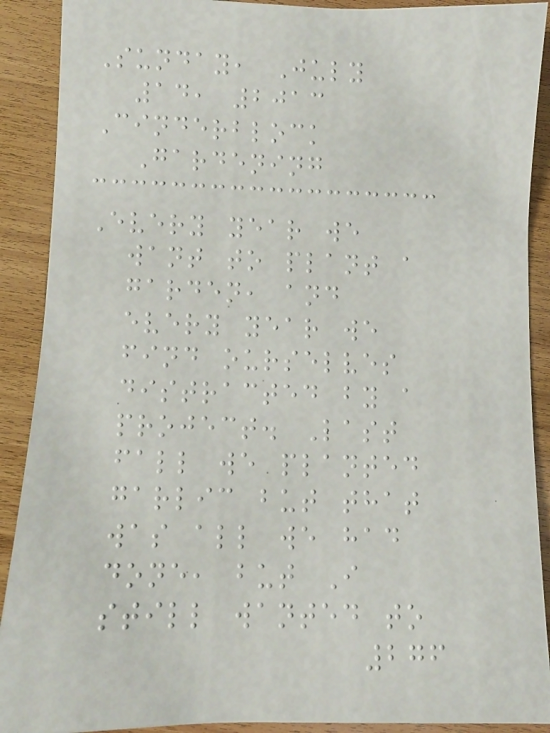Sunday, July
14, 2013
Cinderblock
Gardening
Every year we
want to plant a
garden, and
every year we
find ourselves
distracted by a
project. Last
fall we planted
garlic but that
was all we had
done, but I
still wanted to
276
